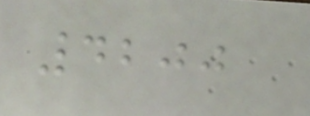4200
